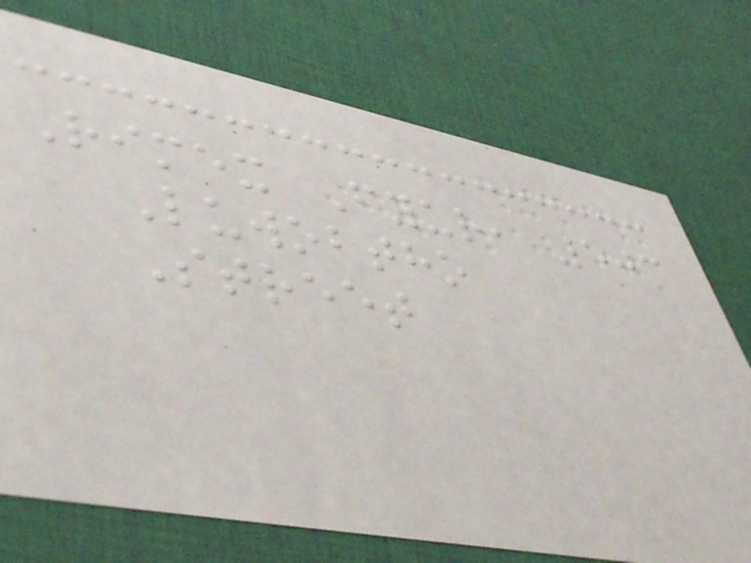Rimex Fyur, 503
Luwobtho
Street
